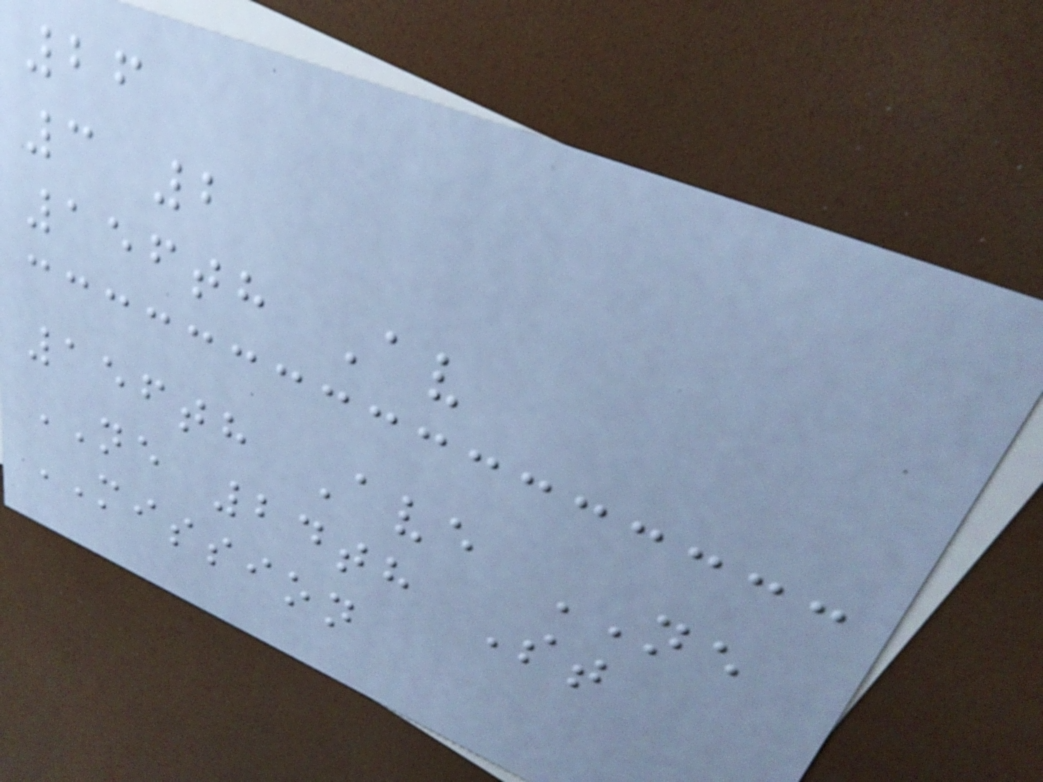26
3 2
156th Av
156th Ave NE
NE 24th St
MISSION
